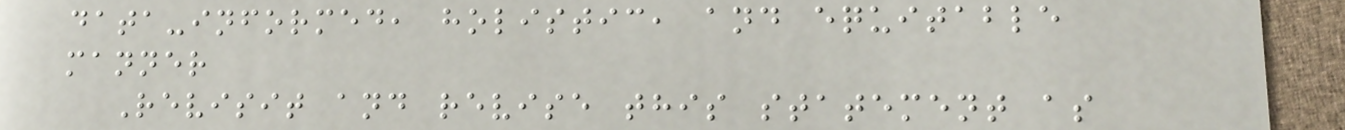data-informed, holistic, and equitable
manner
Revisit and revise this statement as
